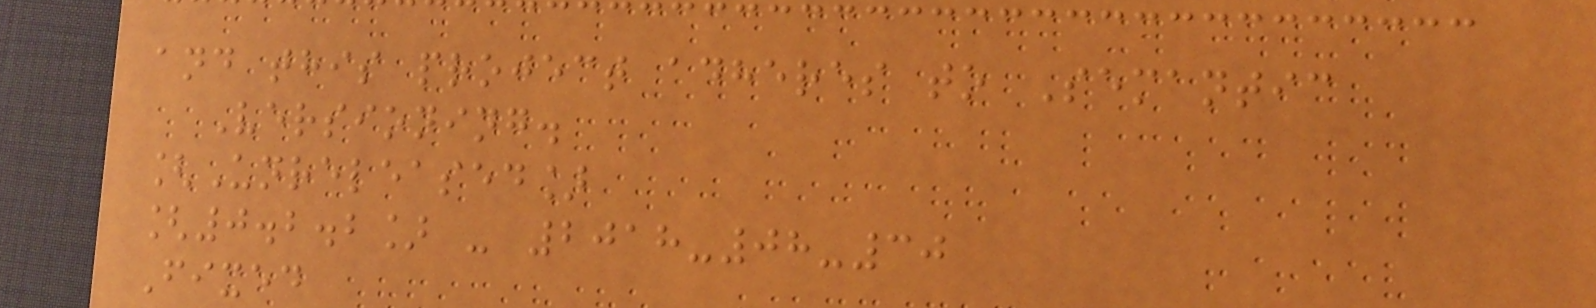and this project adheres to Semantic
Versioning.
[Unreleased]
[0.2.2] - 2018-08-30
Fixed
